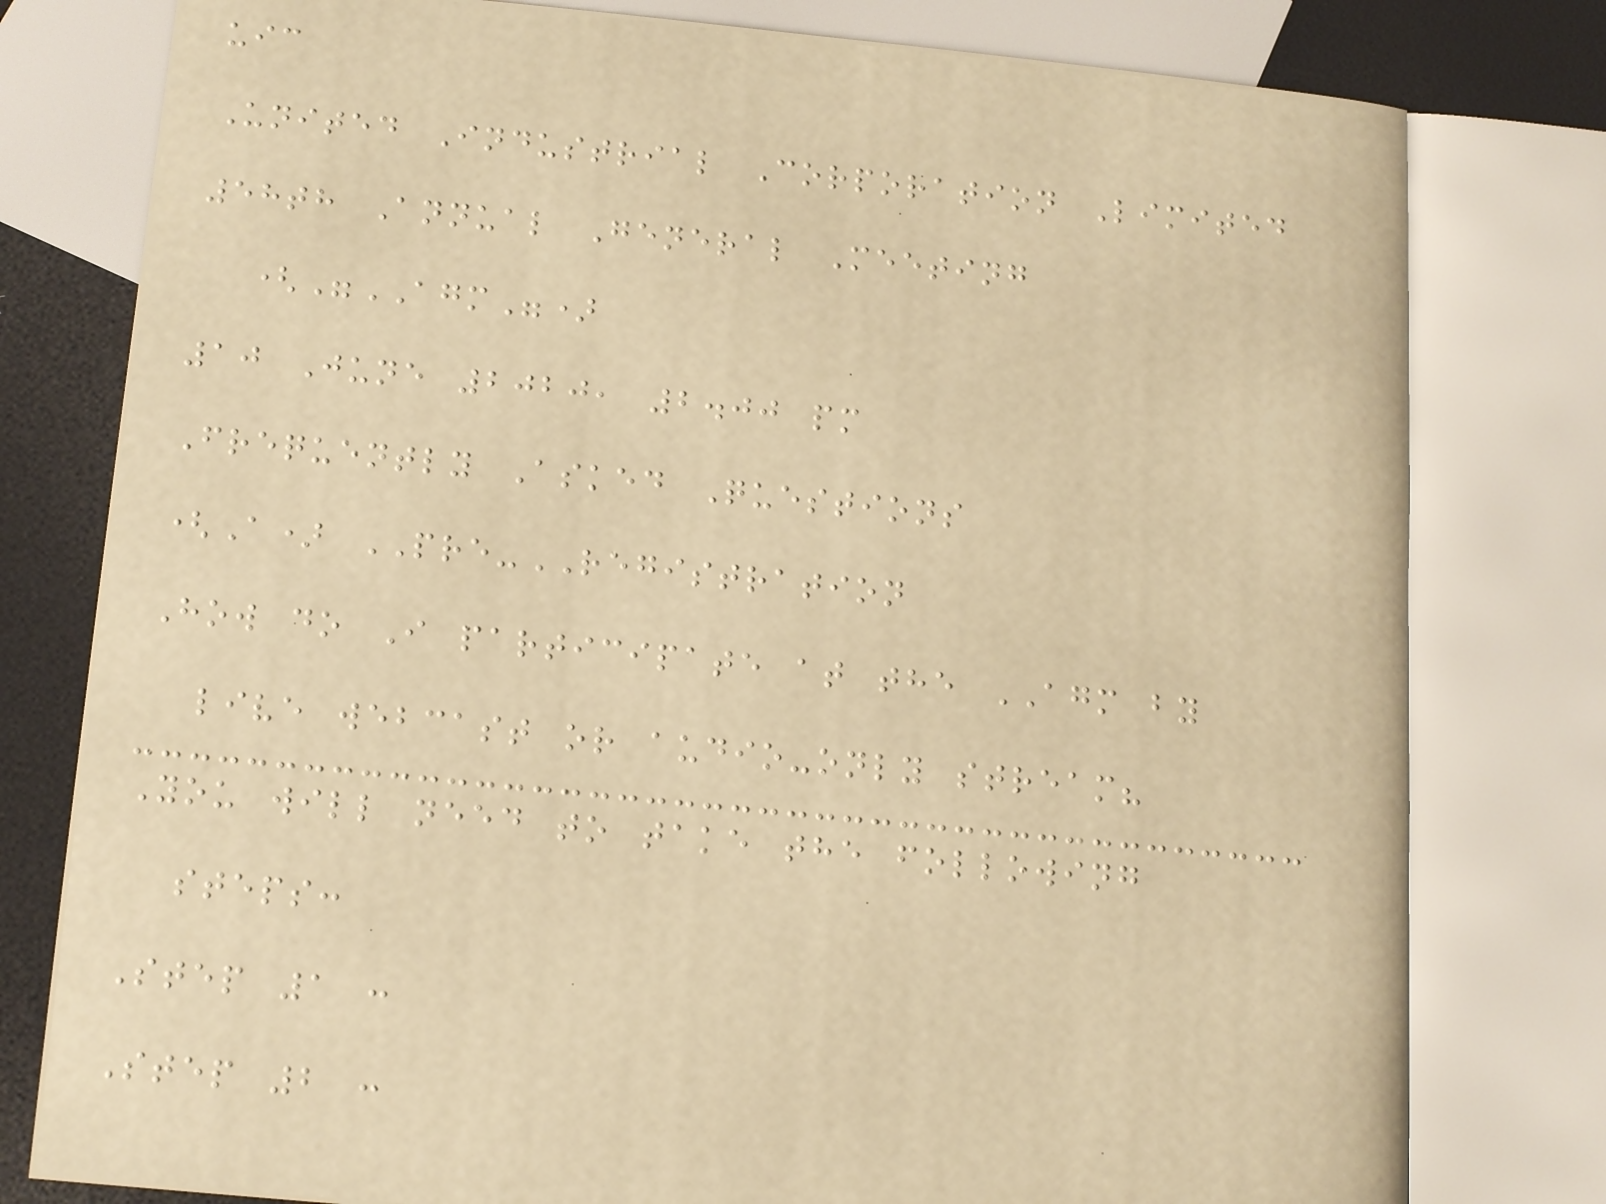uic
United Industrial Corporation Limited
58th Annual General Meeting
("AGM")
10 June 2020, 2.00 pm
Frequently Asked Questions
(A) PRE-REGISTRATION
How do I participate at the AGM by
live webcast or audio-only stream?
You will need to take the following
steps:
Step 1 :
Step 2 :
